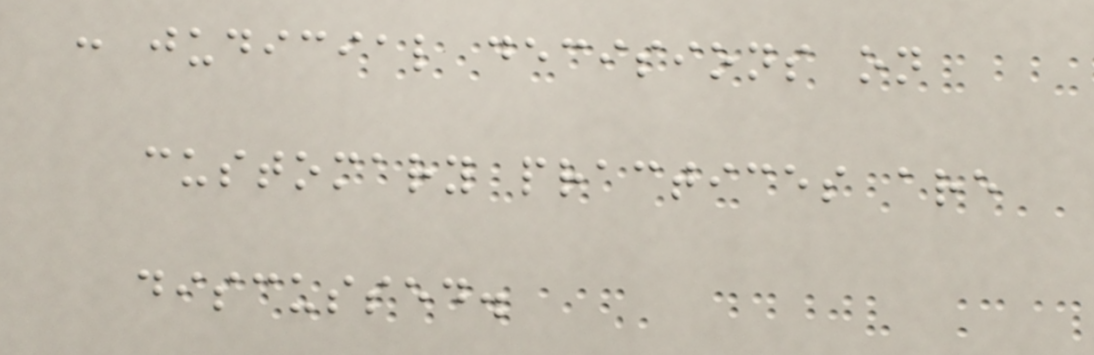: judicial decisions on
customary practices are
discussed.
